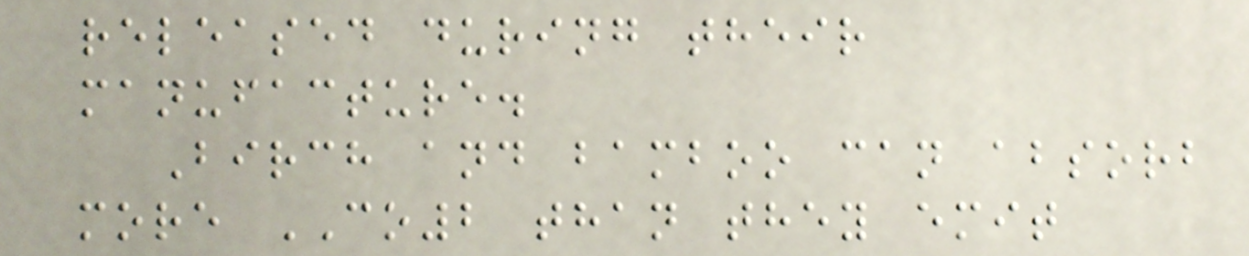released during their
manufacture.
Birch and bamboo can absorb
more CO2 than they emit
